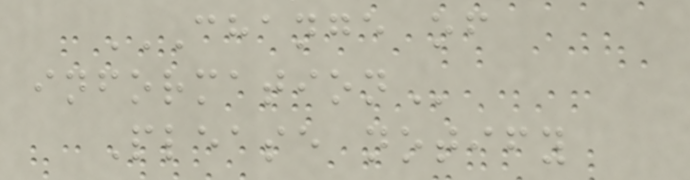CHANGE OF
INFORMATION
Please notify
